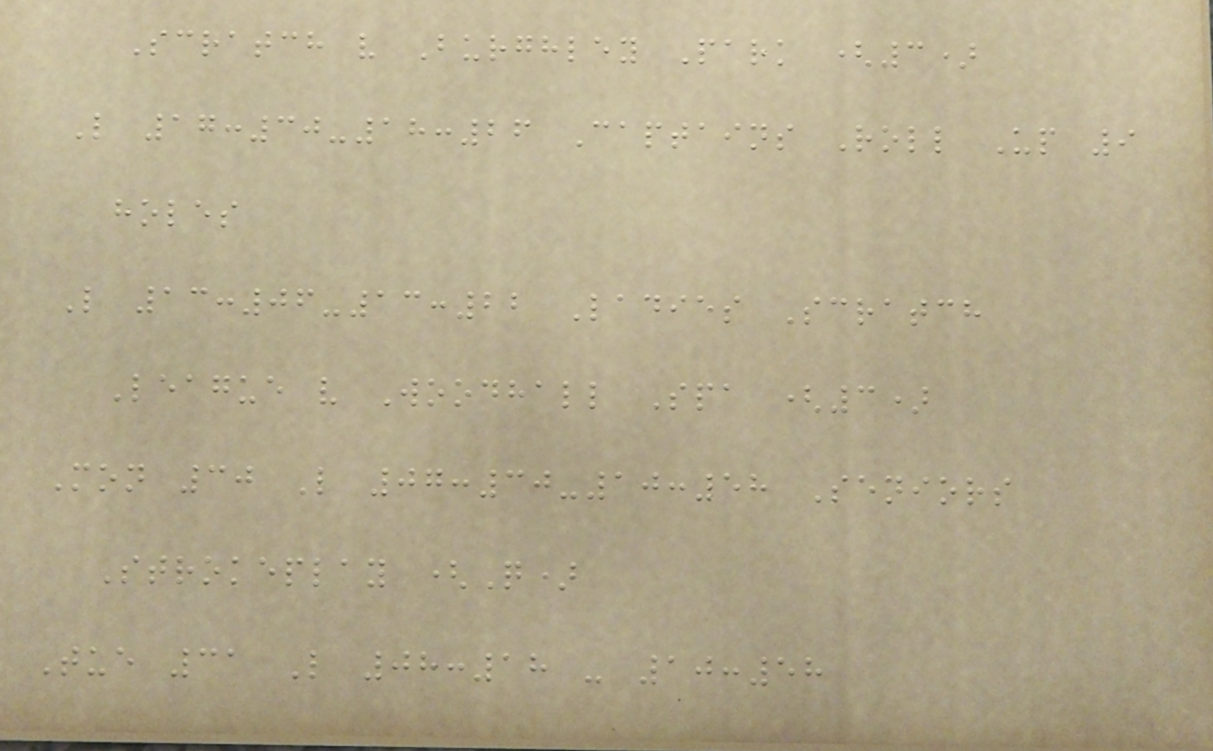Scratch v Burghley Park (3)
L 17:30-18:26 Captains Roll Up 9
holes
L 13:06-13:22 Ladies Scratch
League v Woodhall Spa (3)
Mon 30 L 07:30-10:58 Seniors
Strokeplay (Q)
Tue 31 L 08:18 - 10:58
